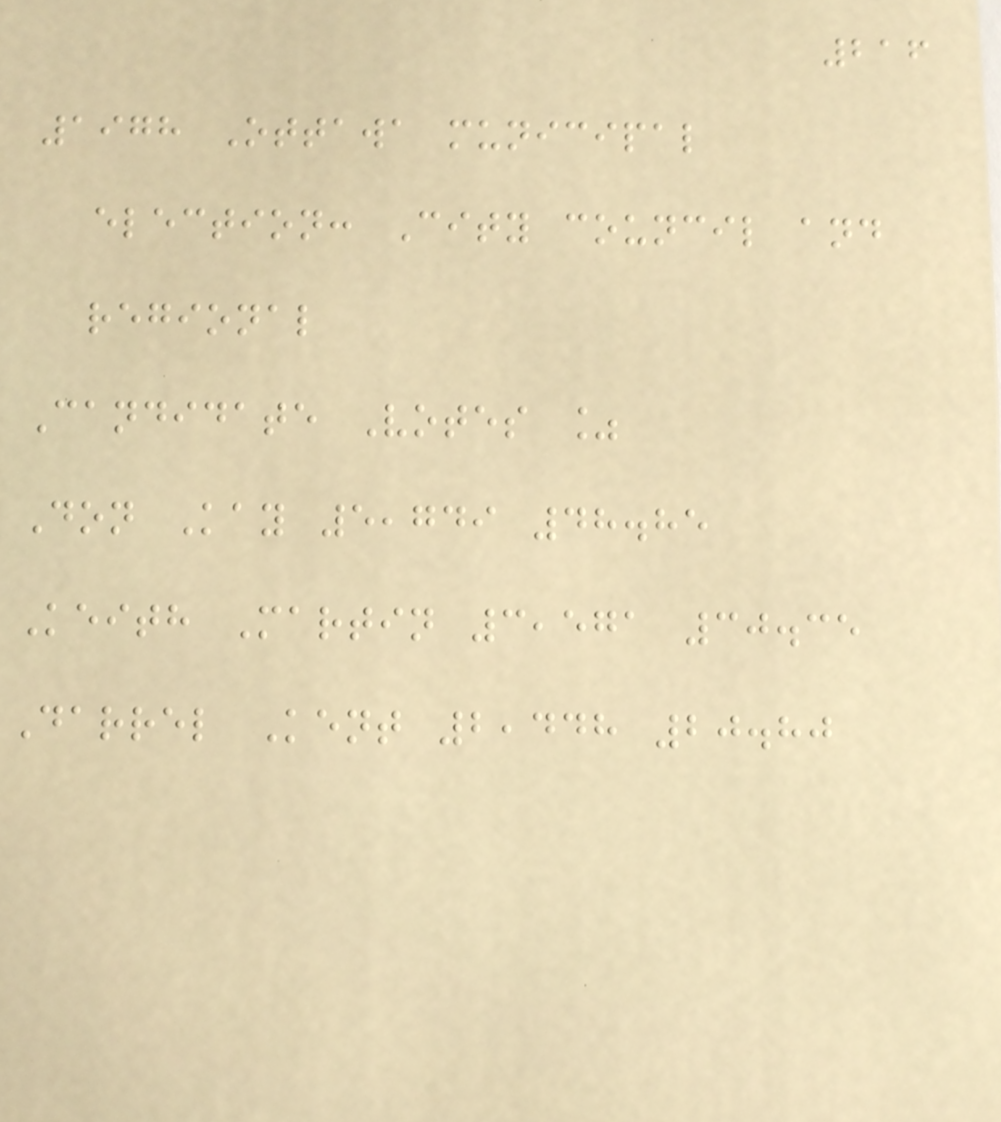216
1978 Ottawa municipal
election: City council and
regional
Candidate Votes %
Don Kay 5,749 48.85
Keith Martin 3,571 30.35
Darrel Kent 2,448 20.80
